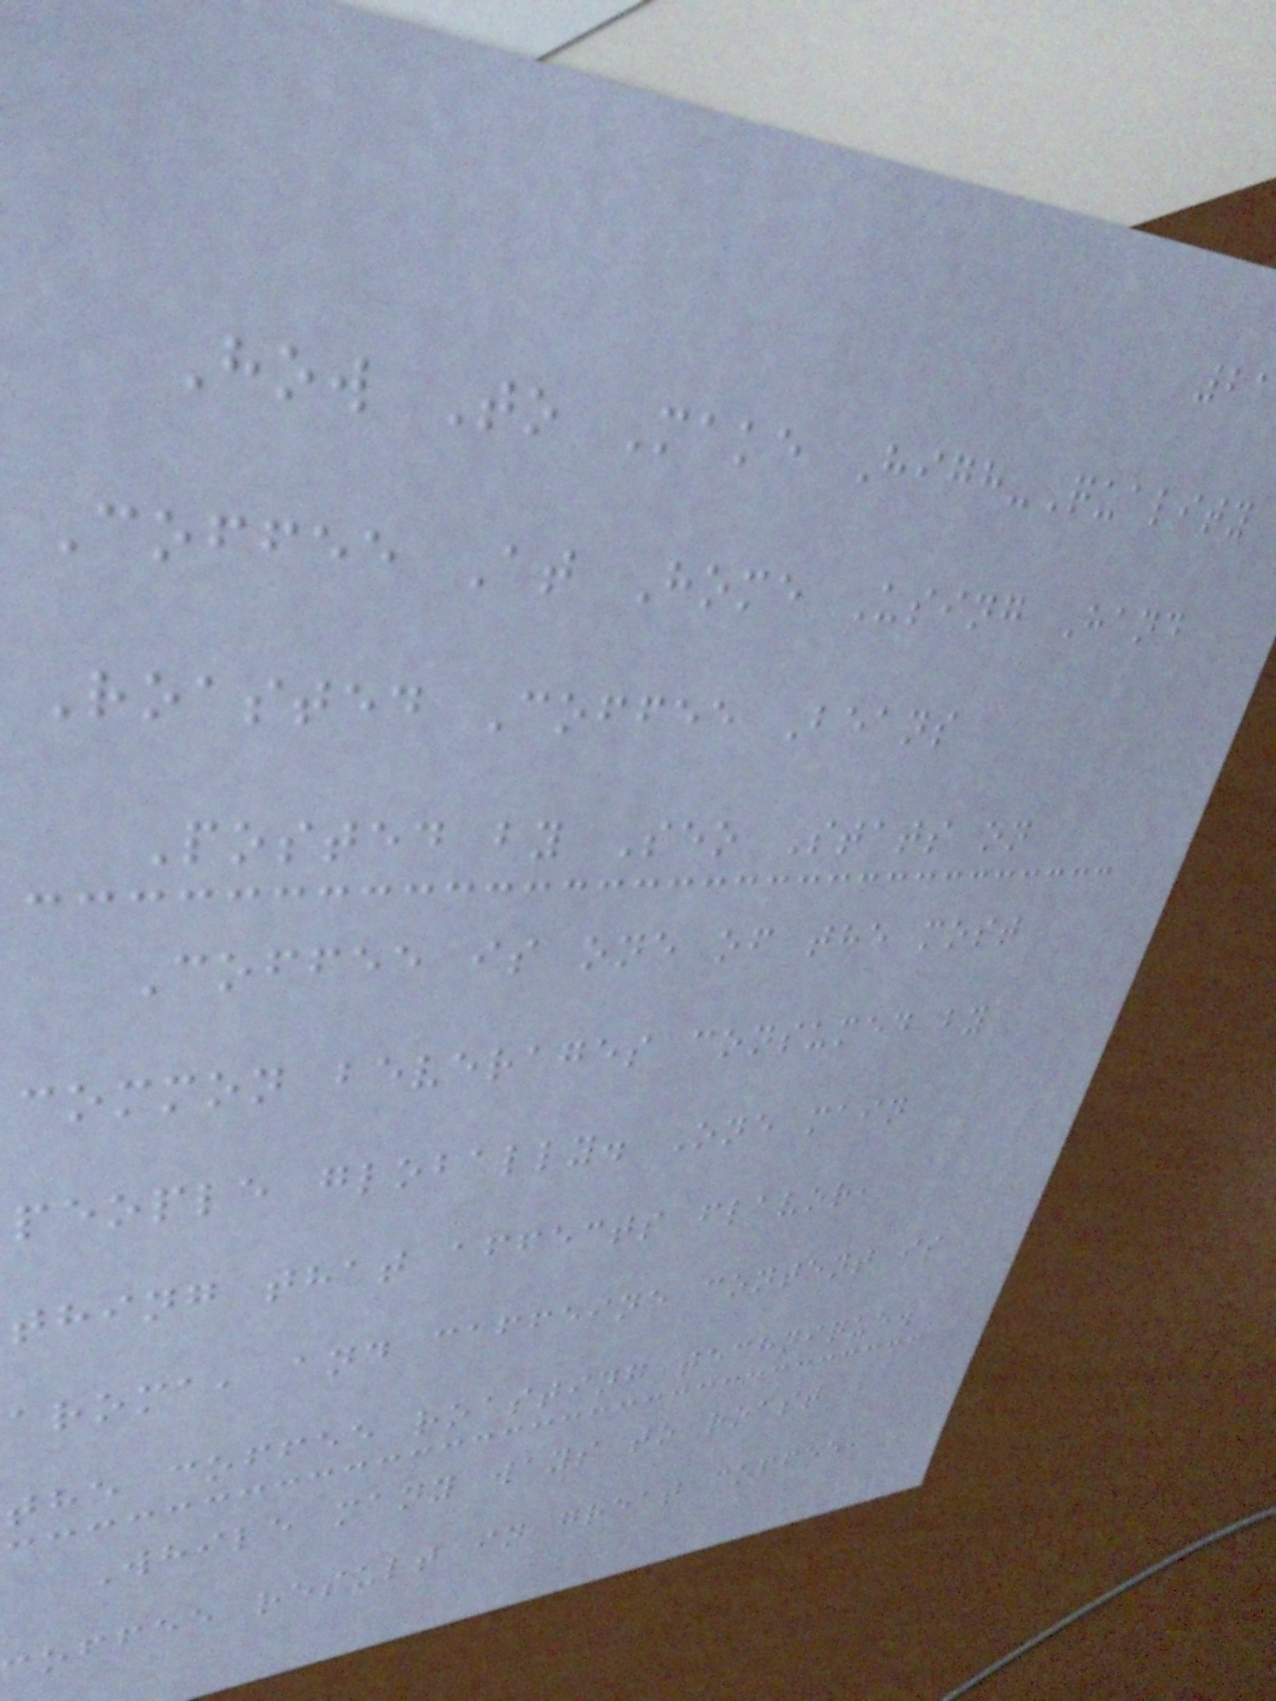How To Make High-Quality
Coffee At Home Using Hand
Roasted Coffee Beans
Posted by Seo Stats on
Coffee is one of the most
common beverages consumed by
people globally. One main
thing that affects flavor,
aroma, and caffeine content is
the coffee roasting technique.
While many ways to roast
coffee result in great coffee,
